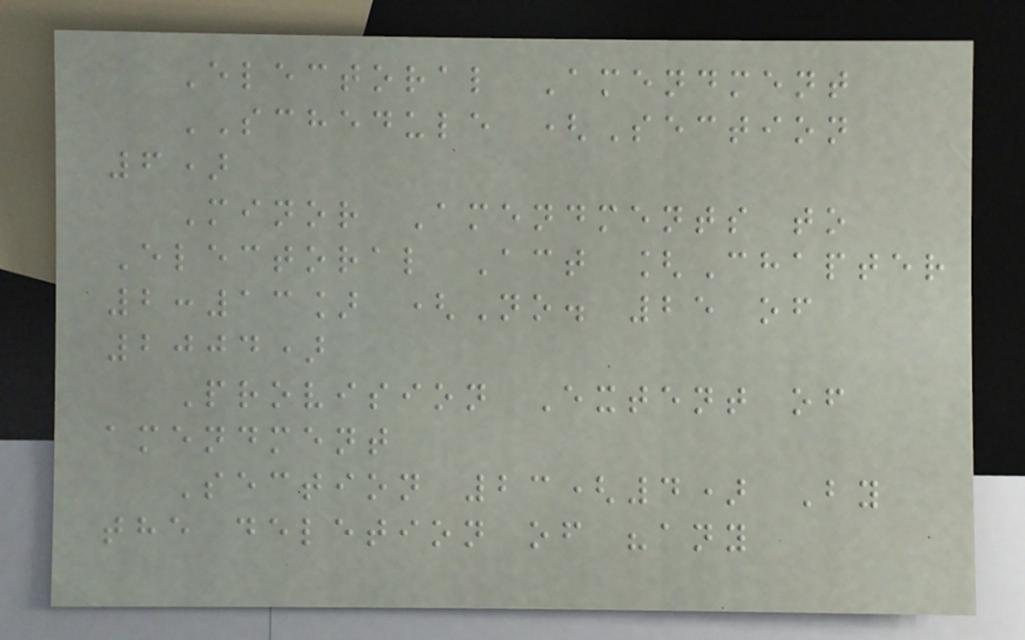Electoral Amendment
SCHEDULE (Section
6)
Minor Amendments to
Electoral Act [Chapter
2:13] (No. 25 of
2004)
Provision Extent of
amendment
Section 23(4) By
the deletion of "any
